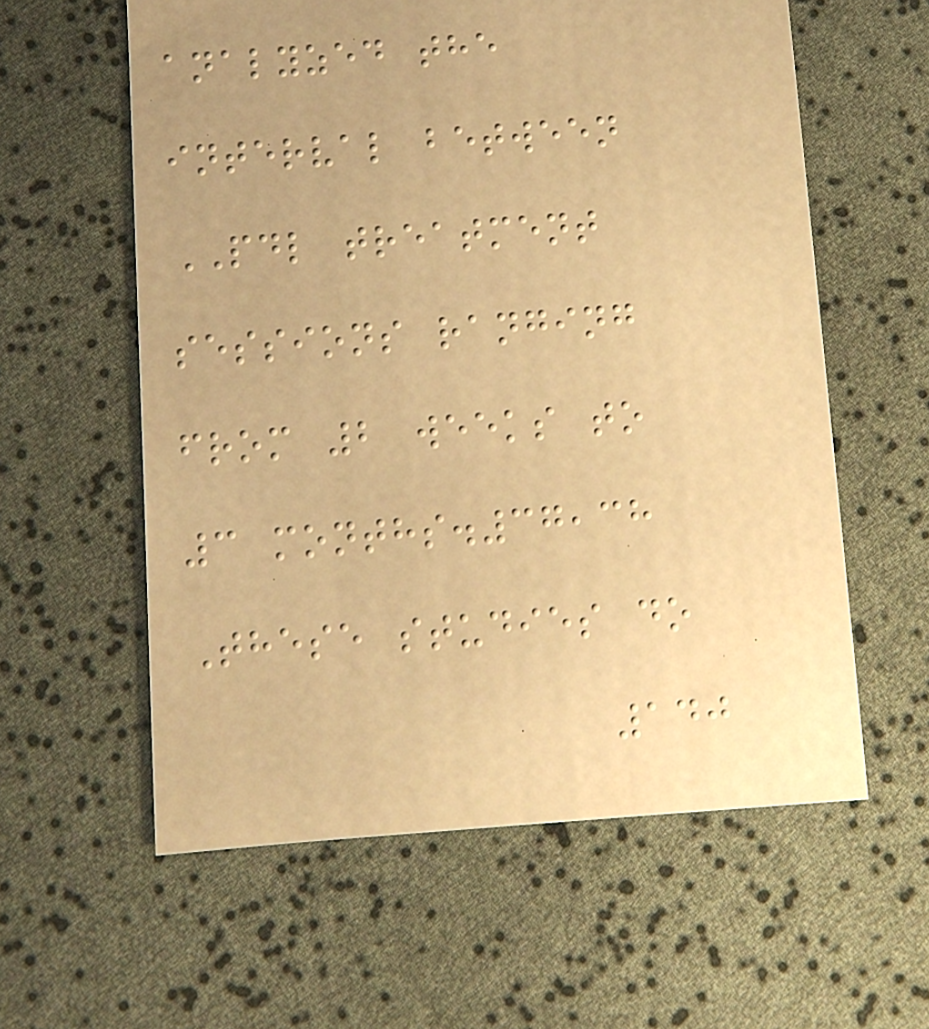analyzed the
interval between
PDL treatment
sessions ranging
from 2 weeks to
3 months.37,38
These studies do
140
